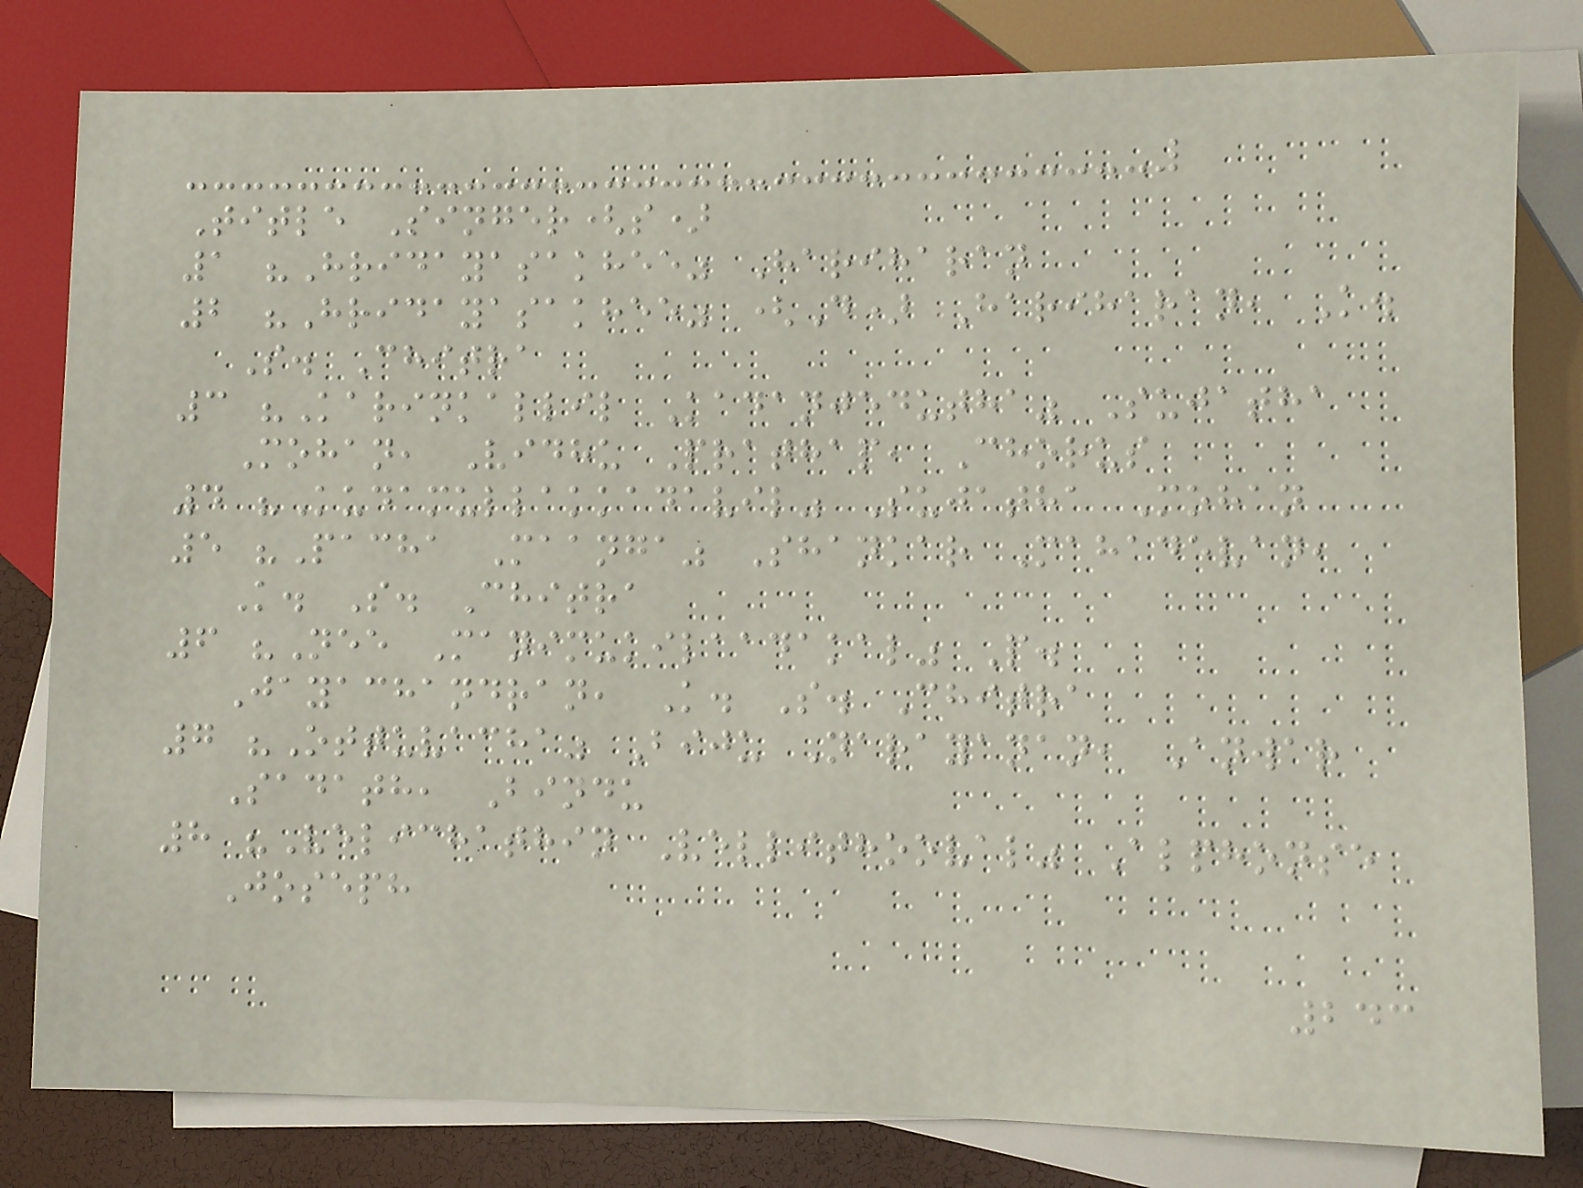Title Singer(s)
1 "Hridayasakhee" Hariharan
2 "Hridayasakhee" (D) Hariharan, K.
S. Chitra
3 "Karinkallil Kadanjedutha" Sujatha
Mohan, Vidhu Prathap, Chorus
4 "Kudamullakkadavil" Sujatha Mohan
5 "Pacha Maanga" Shankar Mahadevan,
K. S. Chitra
6 "Nee Manimukilaadakal" P.
Jayachandran, K. S. Chitra
7 "Ottuvacha" Biju Narayanan, Anwar
Sadath, Bindu
8 "Velichathin Vellithooval" Alphonse
Joseph
243
